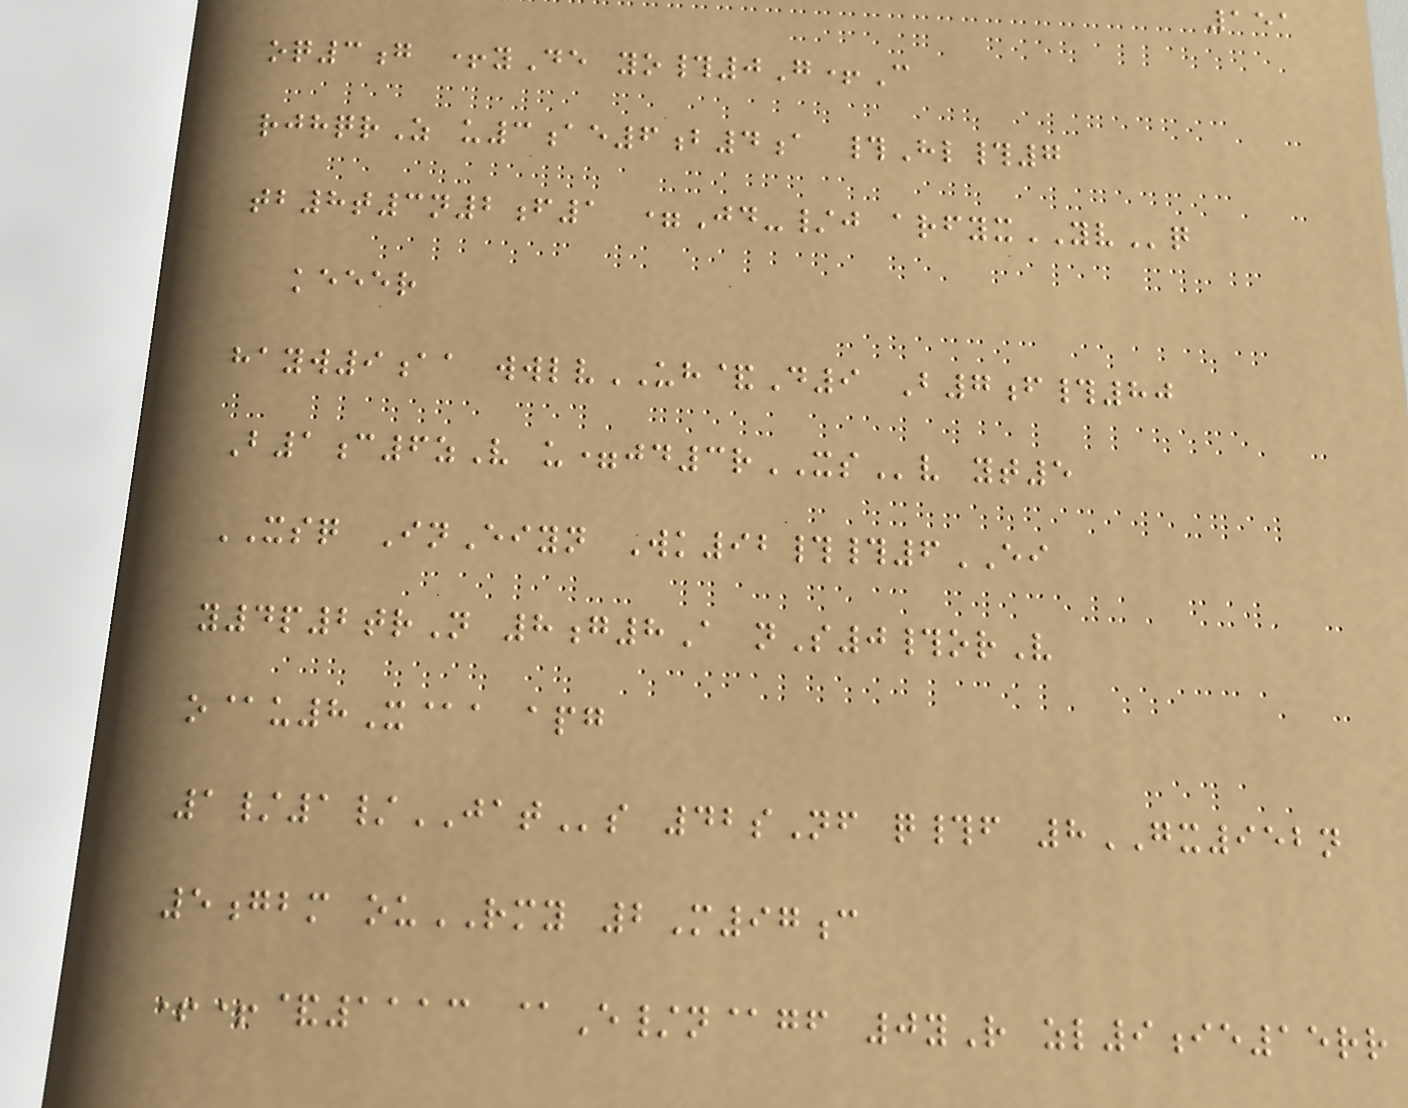151
oq3g +yDe yo#0G+C
rjhqrZ u3ae6b4a #Hl#7
tb8t3n2f1 =Jd-/j arfyxYVq
keeer
hayw9aa wwlvUH&D9 B7f#80
B1c6zV u=jd3rXSv yt5
XSQ InEiyn Wk92##6EI
y4p2trN 8g8A nS0#orV
o@u8X@a apg
1/1/JATs 42sNf q#f 8GX952n
5gbm ouRMY 2M97c
++&1113 @E/n@gf 0yR zl9ie15rr
